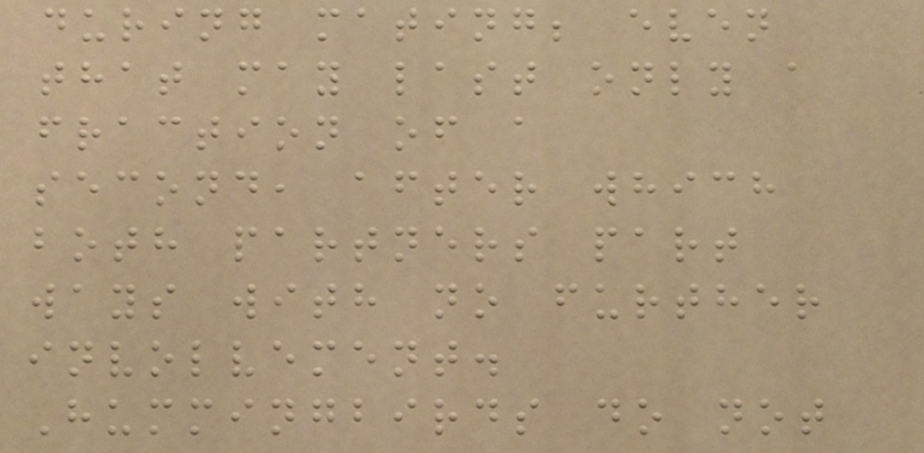during mating; even
that may last only a
fraction of a
second, after which
both partners part
ways with no further
involvement.
Hummingbirds do not
